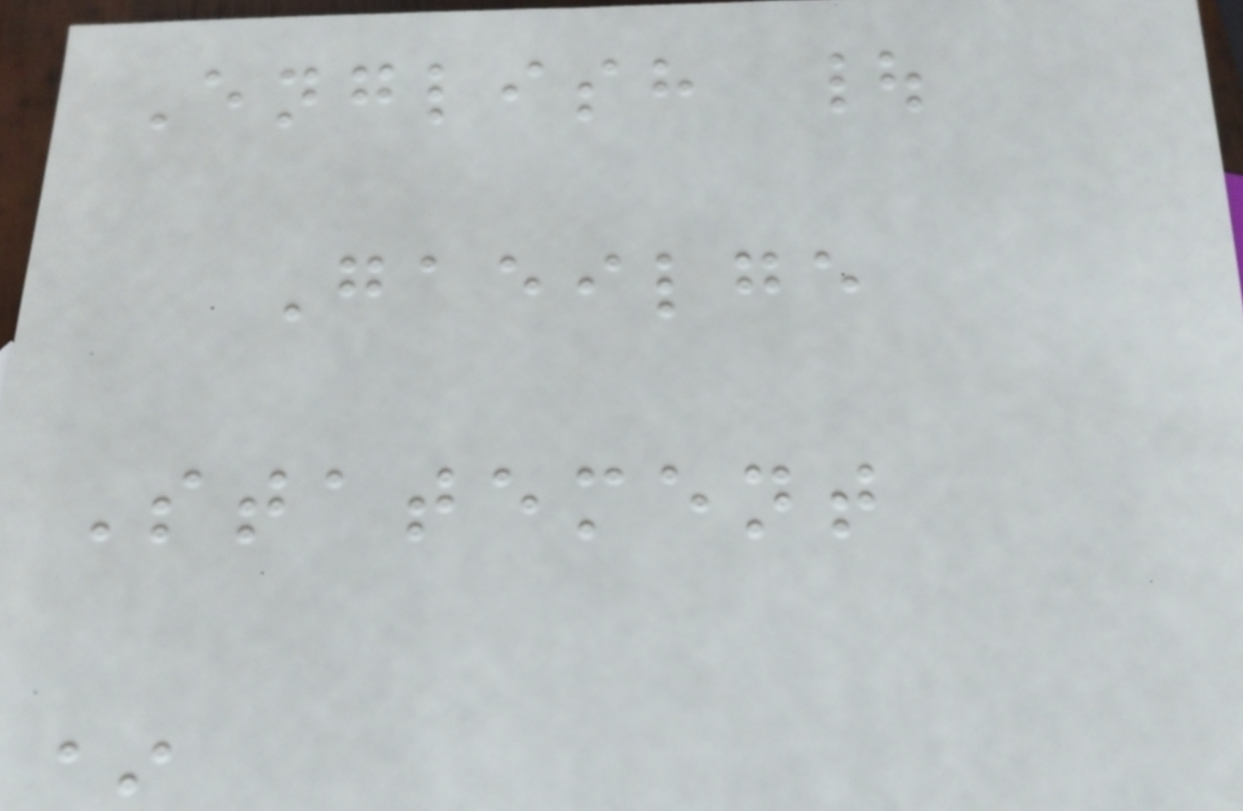English |
Gaeilge
Statement
*
